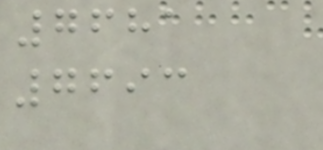7681
7693
